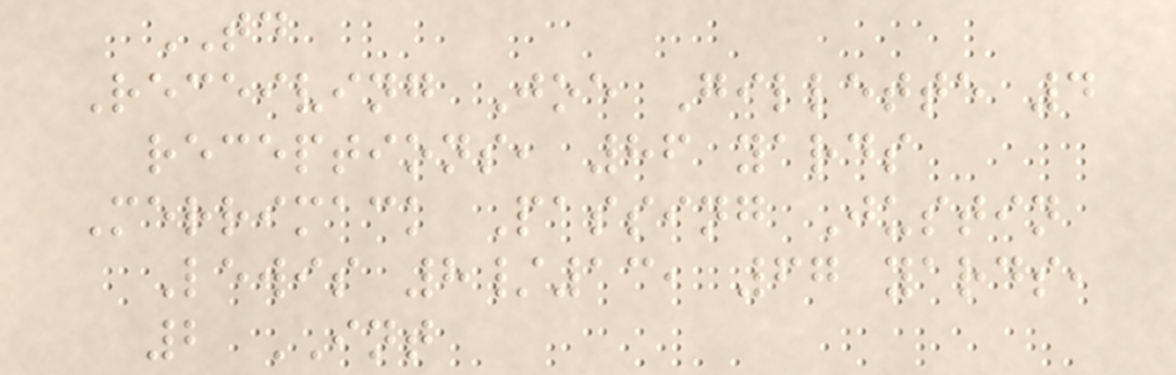TD
Receiving Joe Gillette 4
receptions, 86 yards
Merrimack Passing Justin
Lewis 8/13, 67 yards,
2 INT
